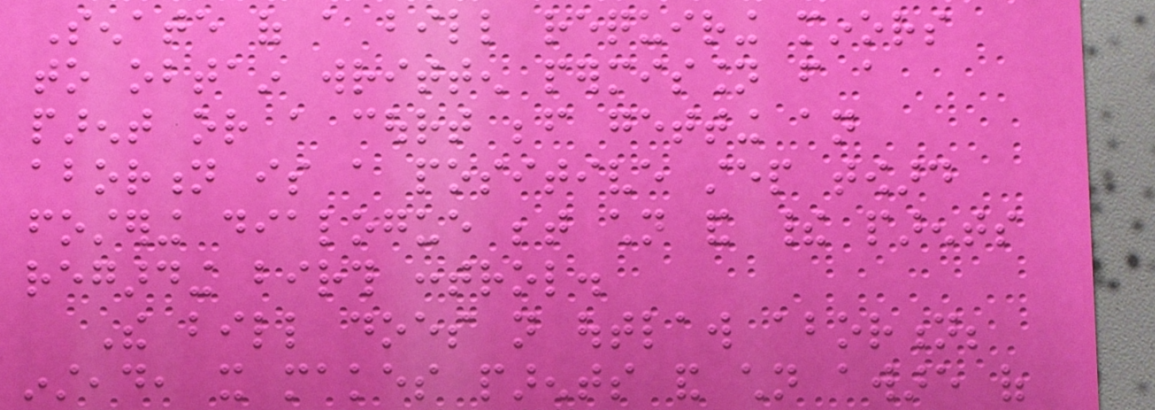Senate of a bill requiring minors
to obtain written permission from a
parent or a court before getting an
abortion is a positive step toward
fostering dialogue between children and their parents
regarding birth control.
The bill does not outlaw abortion;
instead, it makes parents and children aware of
